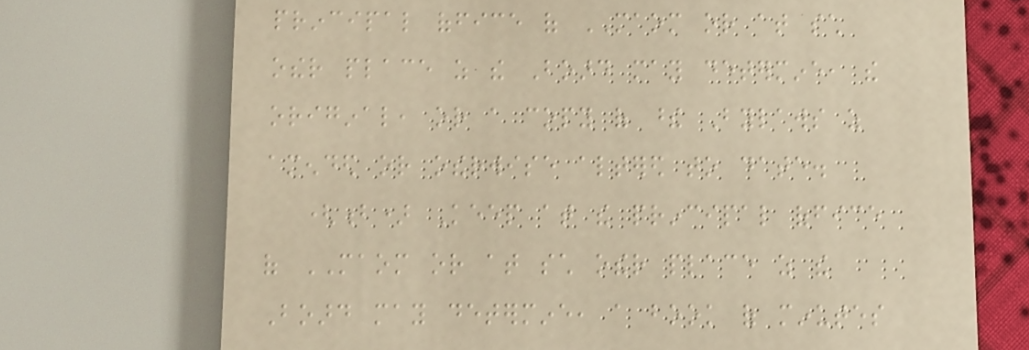principal office of MAOM or at such
other place as the Board may determine, the
original, or a copy of these Bylaws as
amended or otherwise altered to date.
(b) Keep at the principal office
of MAOM or at such other place as the
Board may determine, a book of minutes
